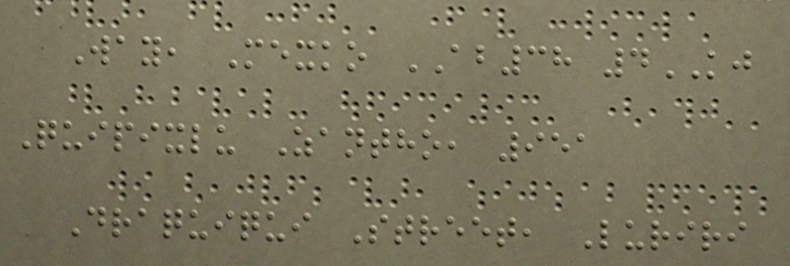Way, Mexko AB38 4KJ
Quipixlu Zantho, 951
Draquiqui Street, Luriri
